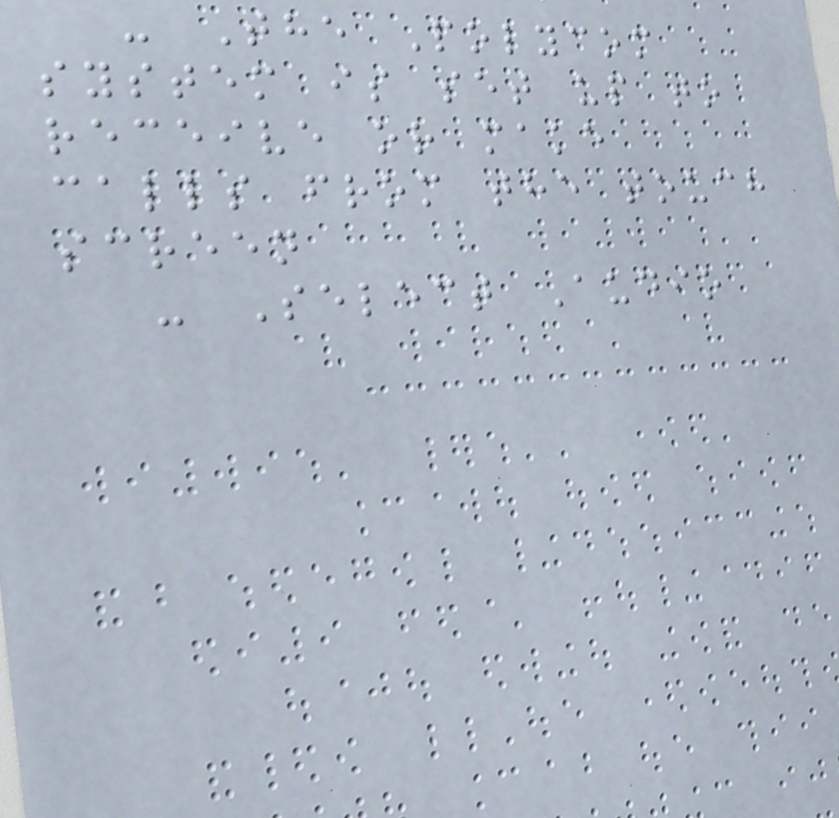- The Polycom
system is set up to
receive or make
calls from the touch
screen
- Select Audio
